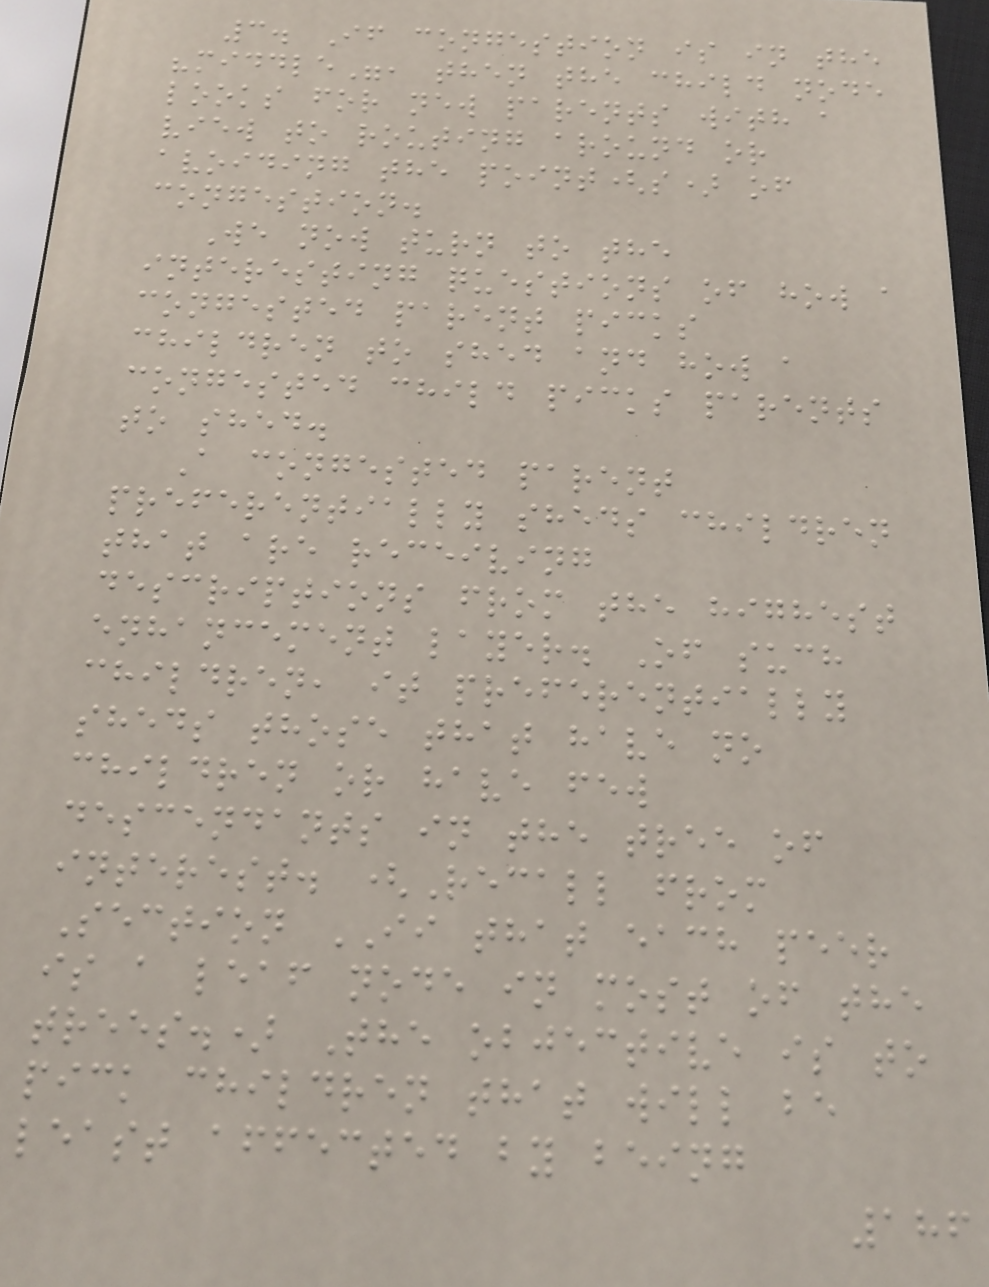3. If congestion is in the
"middle", then the child node
looks for new parents with a
view to routing around or
avoiding the point(s) of
congestion.
We now turn to the
interesting questions of how a
congested parent picks
children to shed and how a
congested child picks parents
to shed.
A congested parent
preferentially sheds children
that are receiving
descriptions from the highest
enhancement layer. Of such
children, it preferentially
sheds those that have no
children or have few
descendants in the tree of
interest. (Recall from
Section II that each peer
is a leaf node in most of the
trees.) The objective is to
pick children that will be
least affected by being
186
